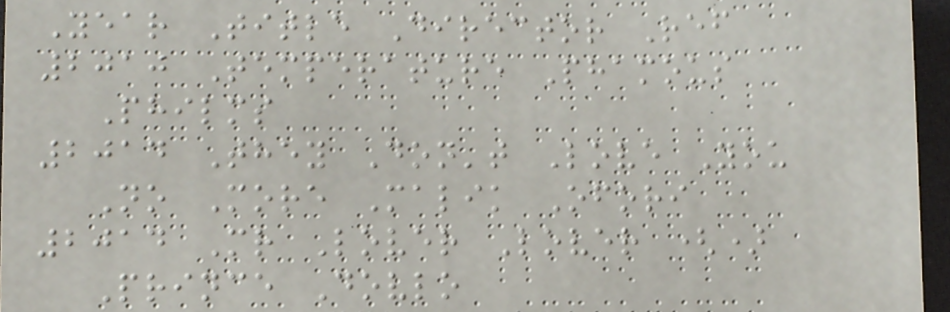Year Title Director Ref
2010 Temperature Phamous
Philms
2014 They Don't Love You
No More Malik Ofori
2014 Mr Lover Lover ()
Prince Dovlo
